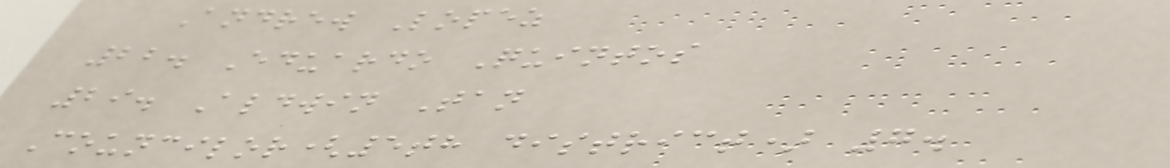Andrew Lopez
22. Eduardo Quintos
29. Aldwin Tan
Councilor(5th district) 7.
